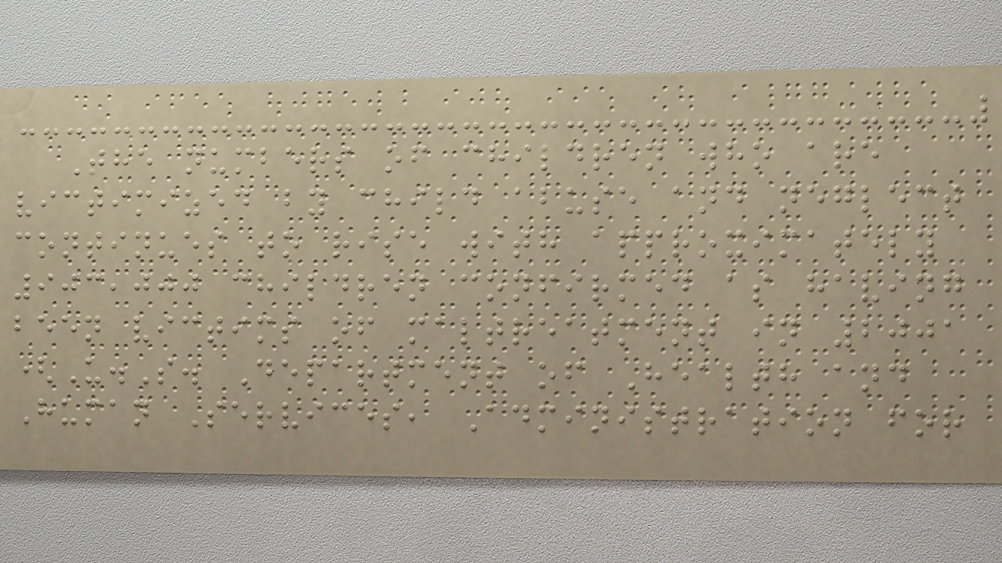The numbers of children who are
victimized by child abuse and neglect
continues to rise with approximately
903,000 children confirmed as having
been victims of maltreatment in 2001
(U.S. Department of Health and
Human Services, Administration for
